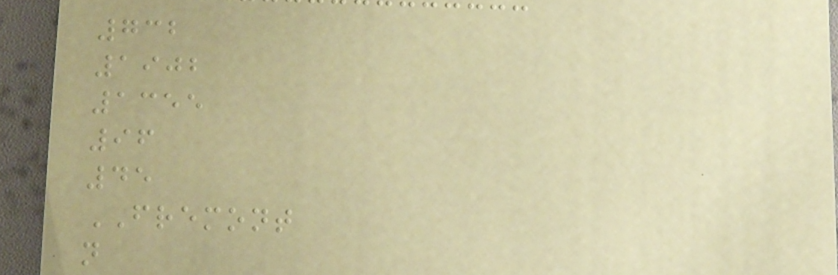732
1902
1355
96
45
FREMONT
n
